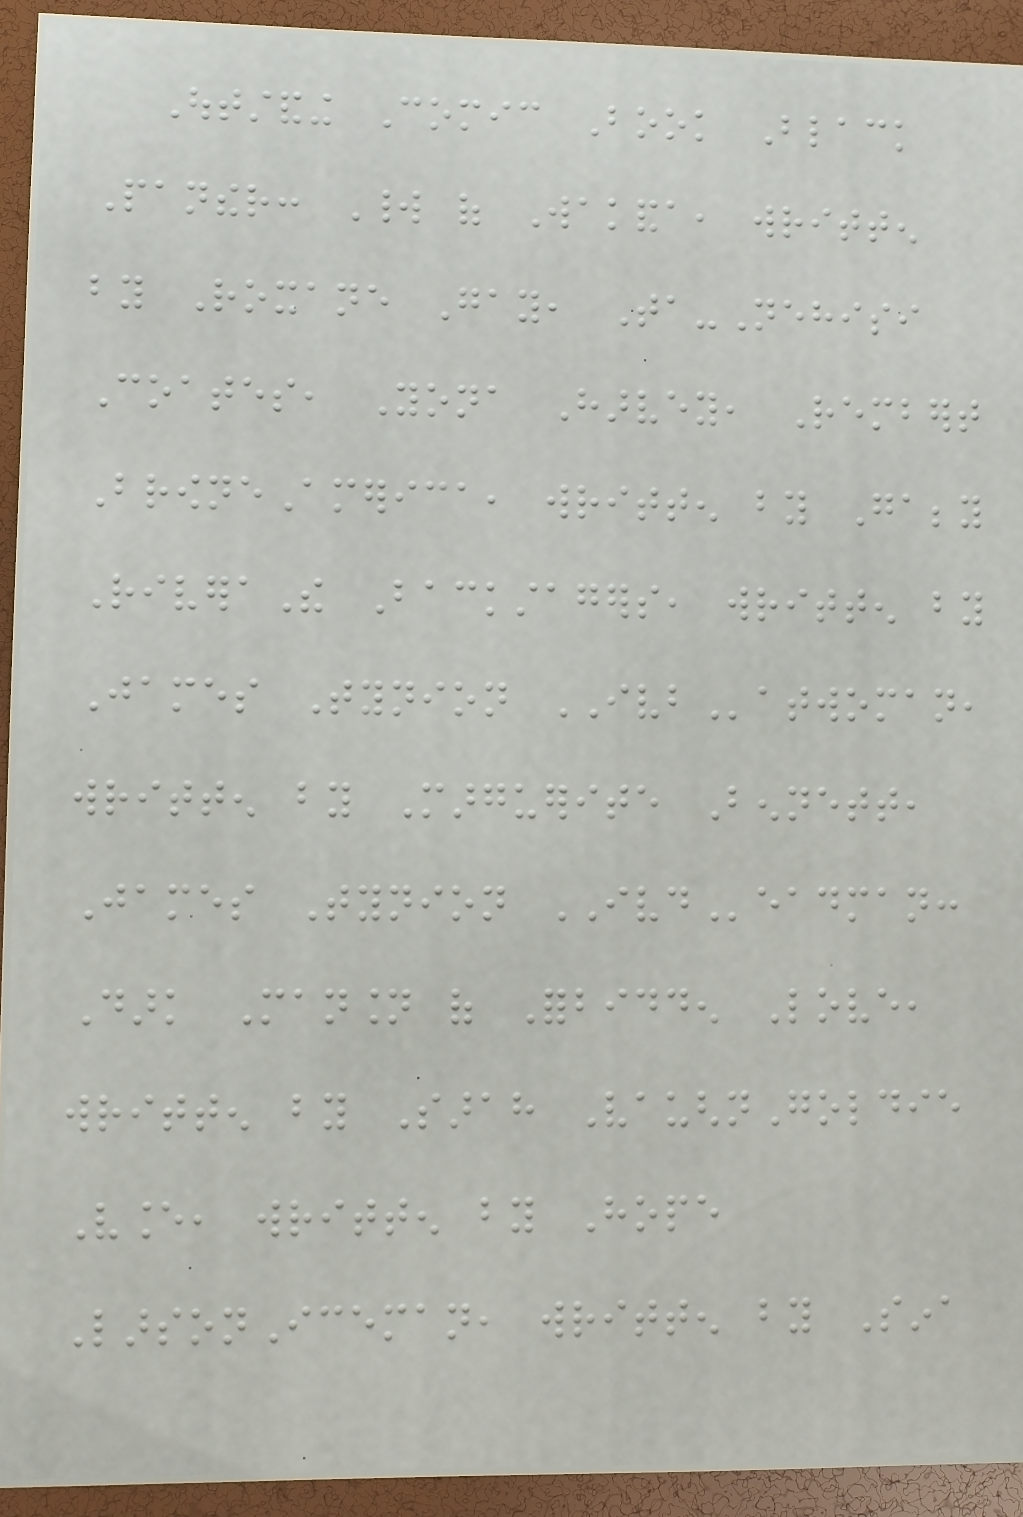Outstanding Comic Book Black
Panther: World of Wakanda, written
by Roxane Gay, Ta-Nehisi
Coates, Yona Harvey, Rembert
BrowneAmerica, written by Gabby
RiveraThe Backstagers, written by
James Tynion IVBatwoman,
written by Marguerite Bennett,
James Tynion IVDeadman:
Dark Mansion of Forbidden Love,
written by Sarah VaughnGoldie
Vance, written by Hope
LarsonIceman, written by Sina
